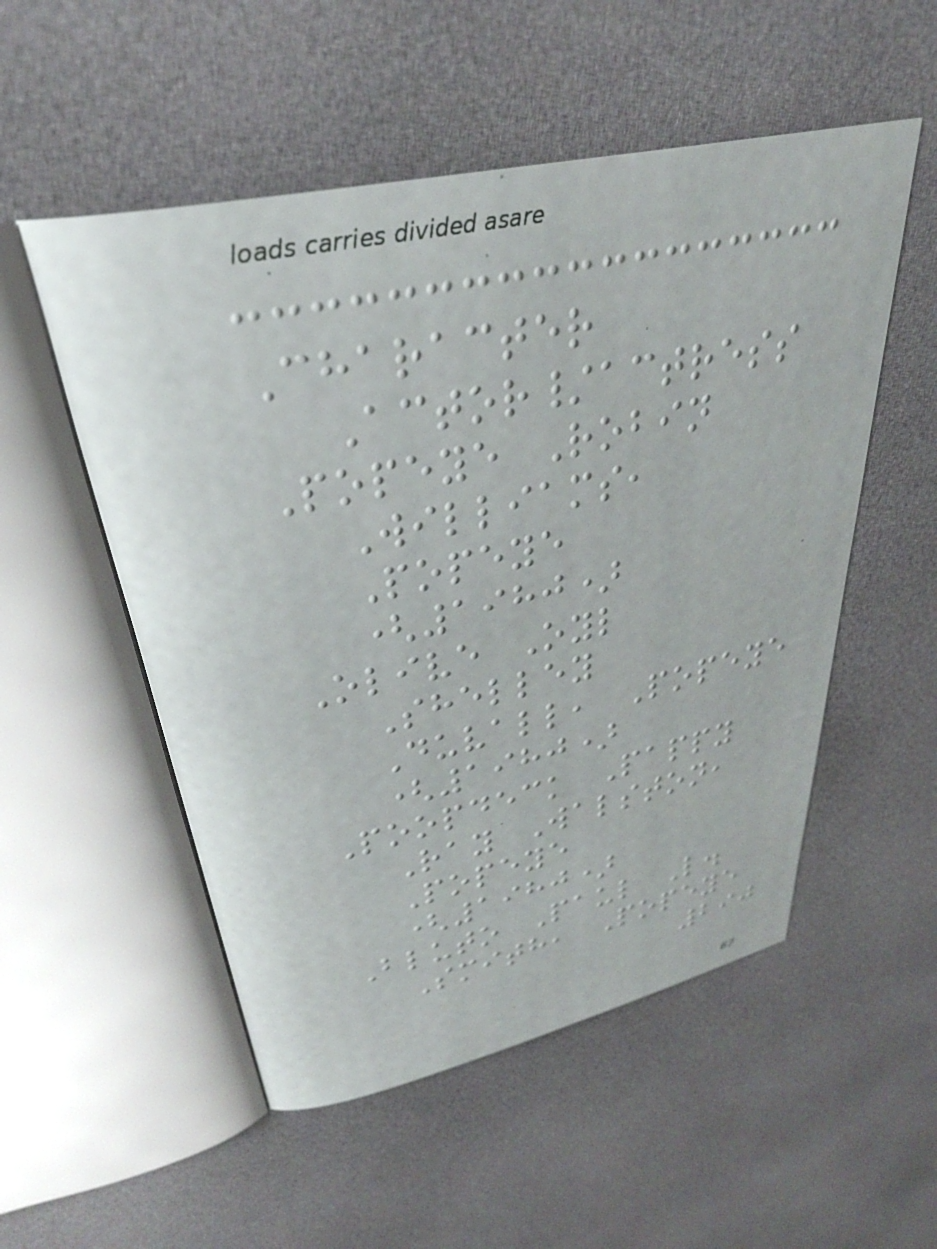Character
Actor/actress
Popeye Robin
Williams,
Popeye
(1980)
Olive Oyl
Shelley
Duvall, Popeye
(1980)
Poopdeck Pappy
Ray Walston,
Popeye
(1980)
Bluto Paul L.
Smith, Popeye
290
